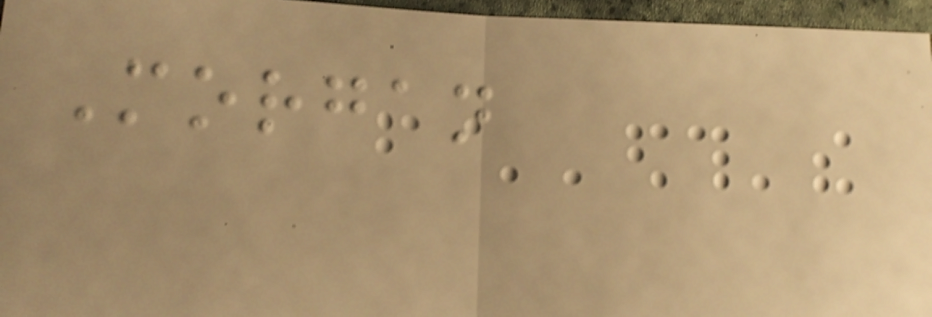Morgan
